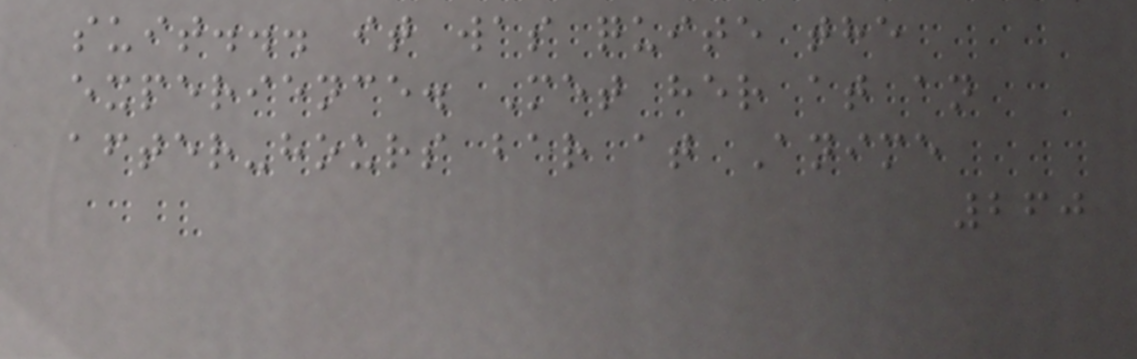suit... it was quite the
experience. Met her at an
after-hours bar at Anime
260
